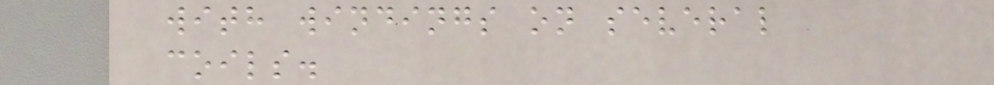with windings on several
coils.
